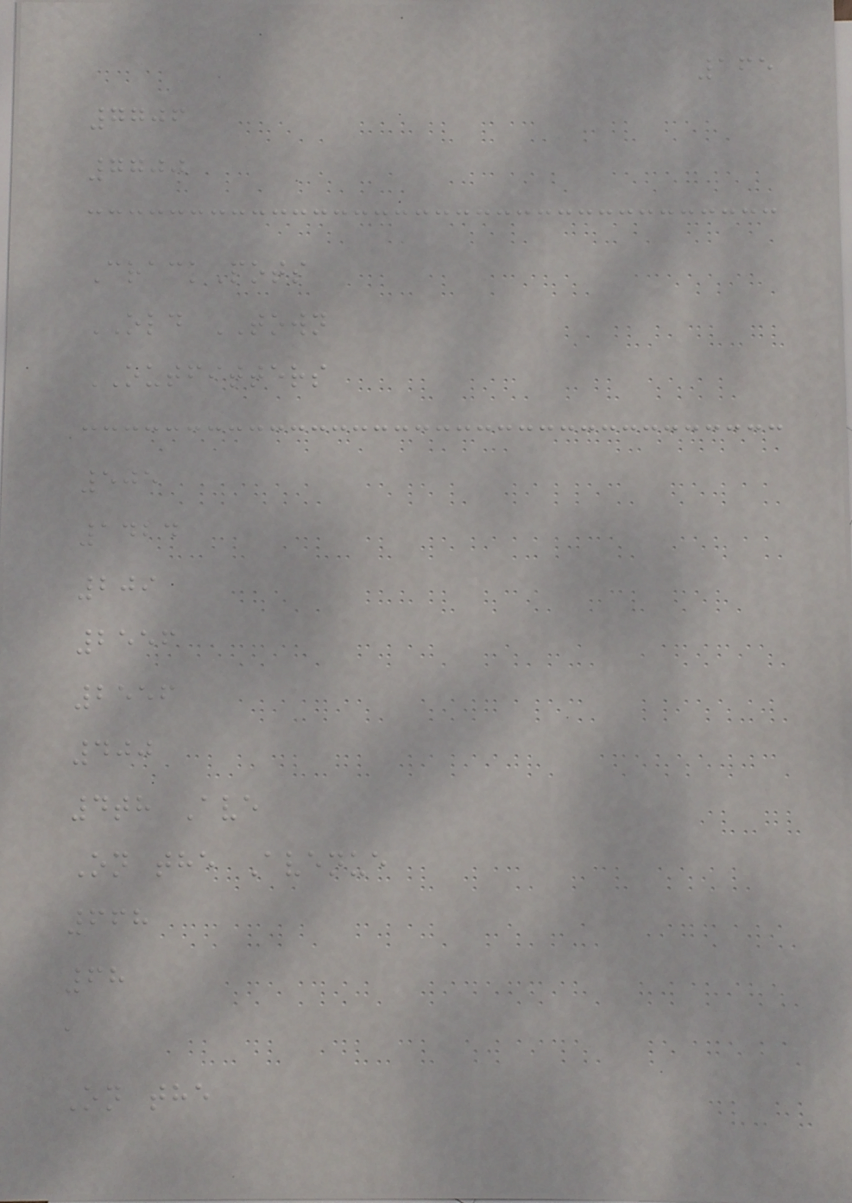165
7706
7700
CrackPots
OLD TOWN
OUTFITTERS
505
1424
209
2556
2556
400
4th Ave
On the Avenue
668
68
a
On the
